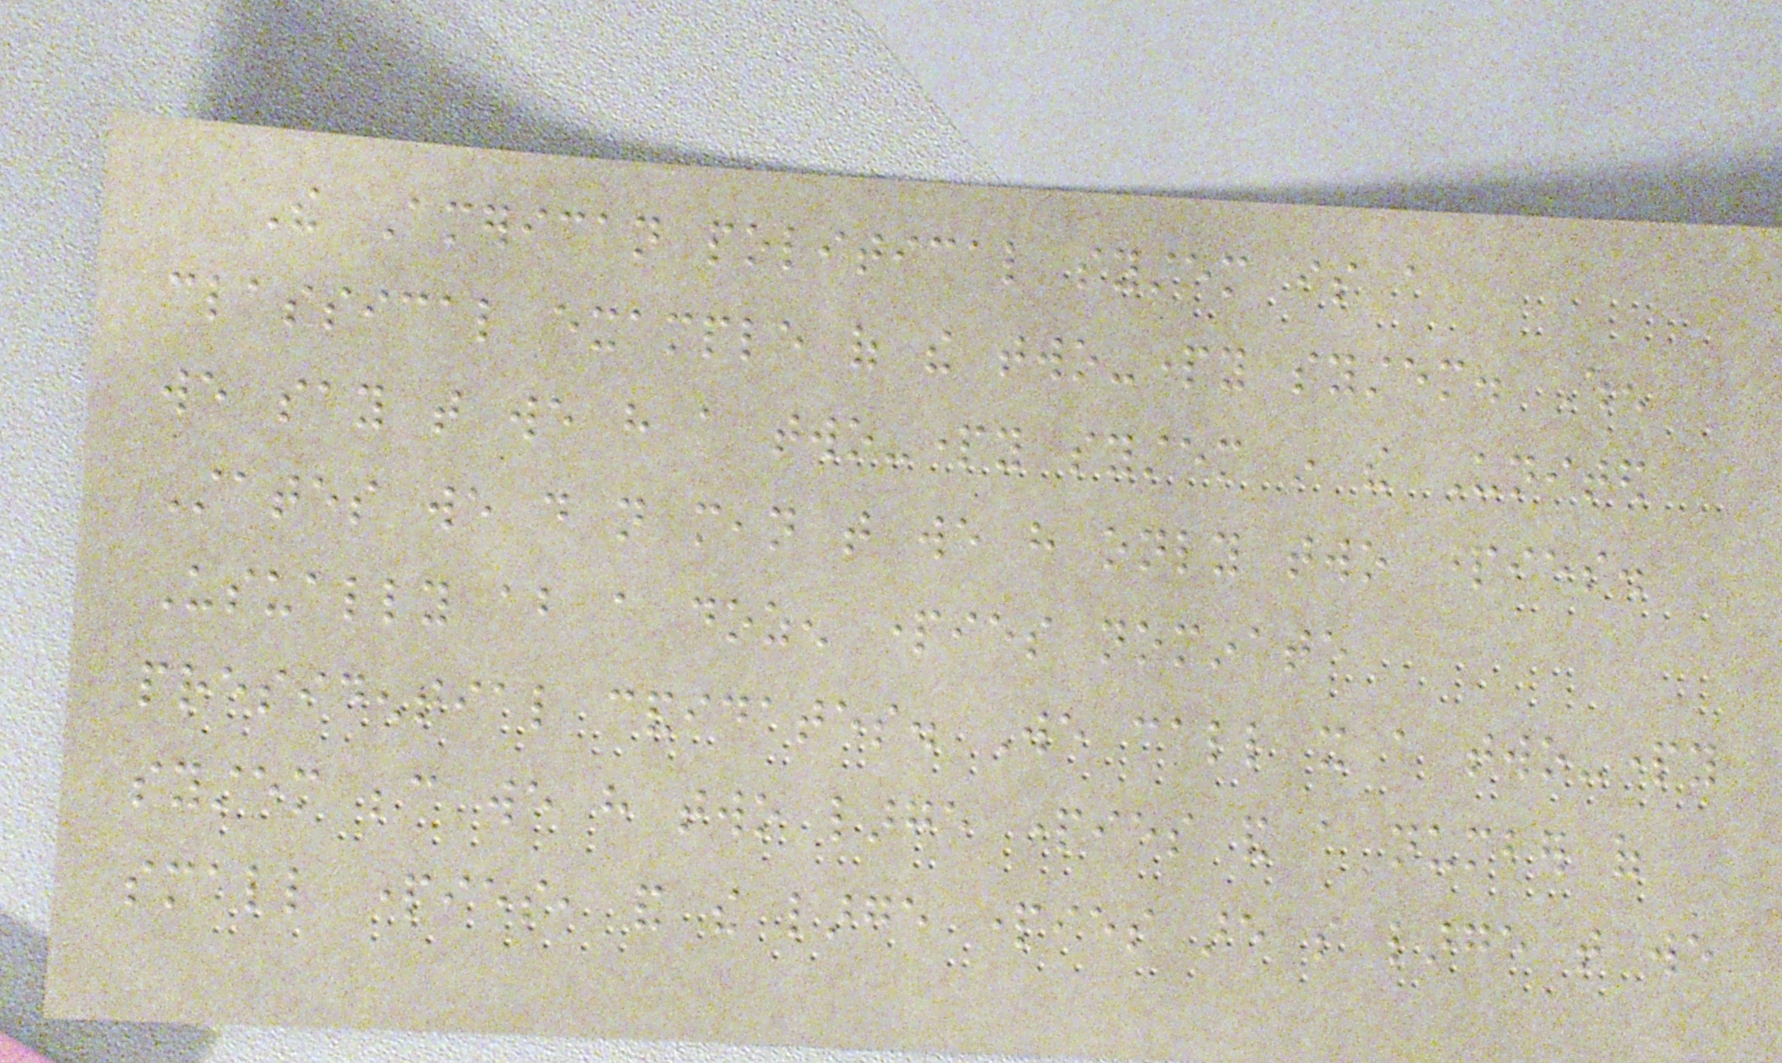The American political system is a
classical example of the two-party system. When
we say that we have a two-party system in the United
States we do not mean that we have only two parties.
Usually about a dozen parties nominate
presidential candidates. We call it a two-party
system because we have two large parties and a number of
small parties, and the large parties are so large that we
